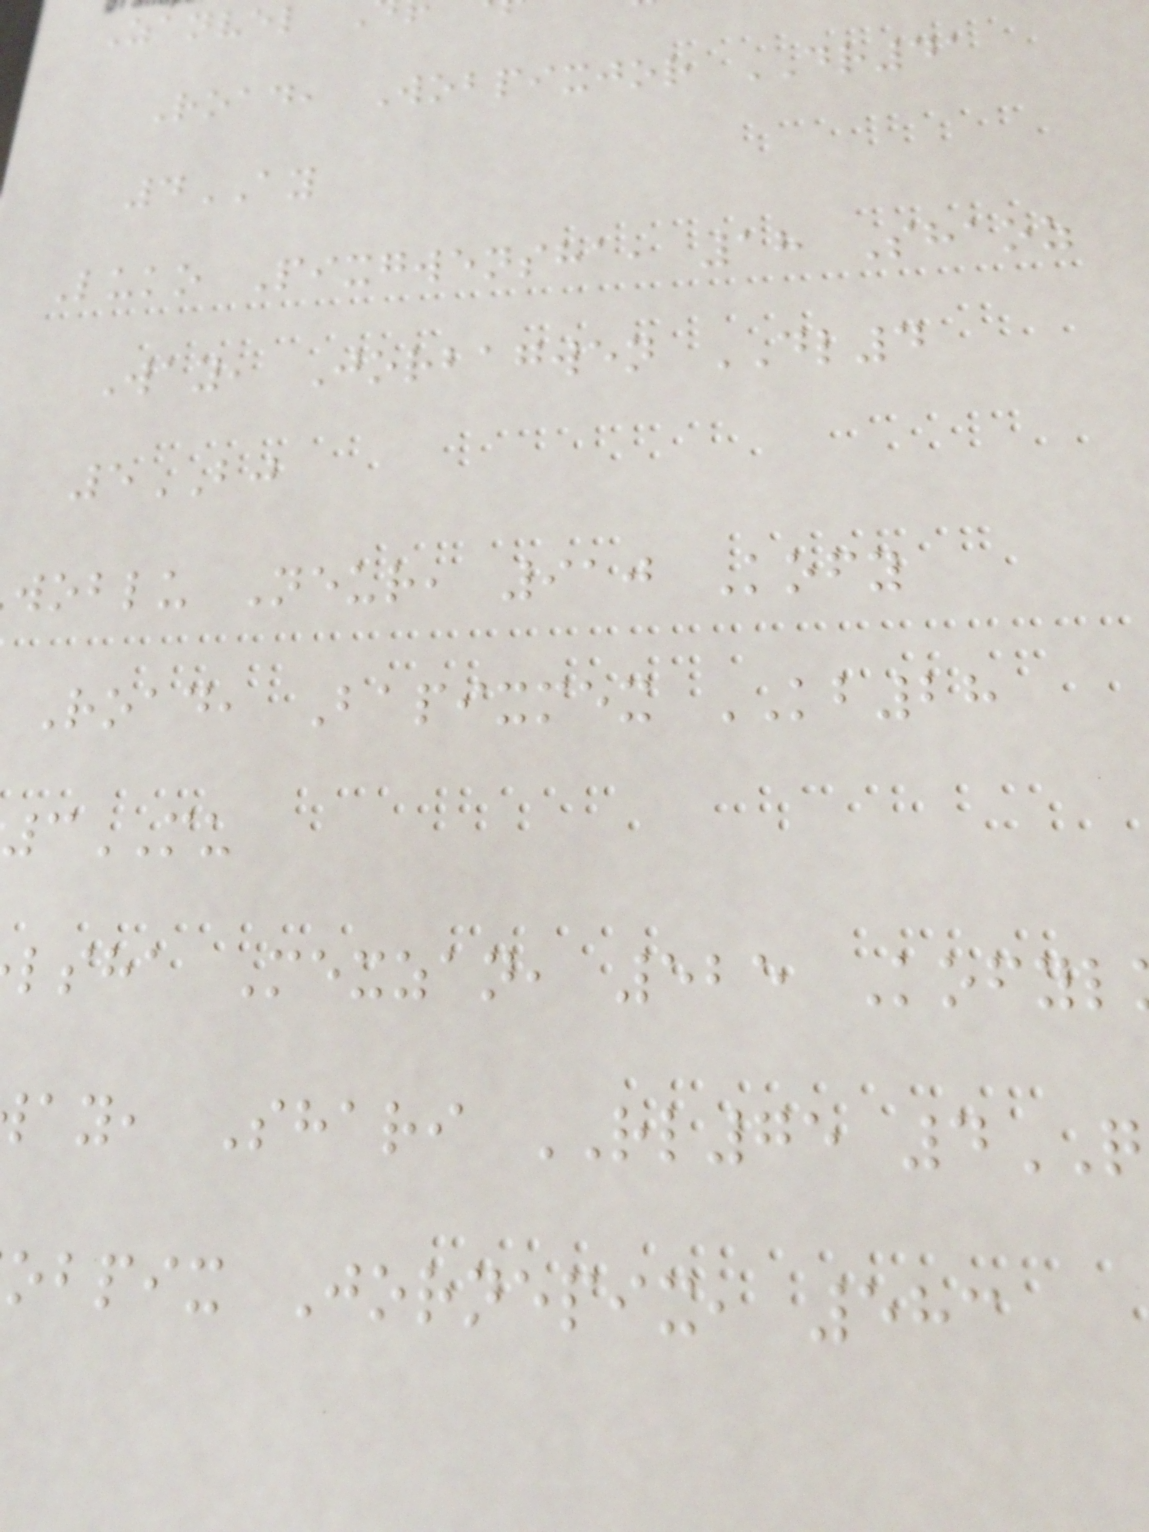Zanvel
Road, Wobpixjor DR41
4AY
Luko Pixgwensha, 18 Shaoz
Way, Jorbagwen DL4
5BJ
woblu Neur, 910 Kofy
Road, Bapixmex KB28
3MU
lsha Mexzan, 525 Kofyl
ay, Shari RL75 4
obpix Jornepix, 583
